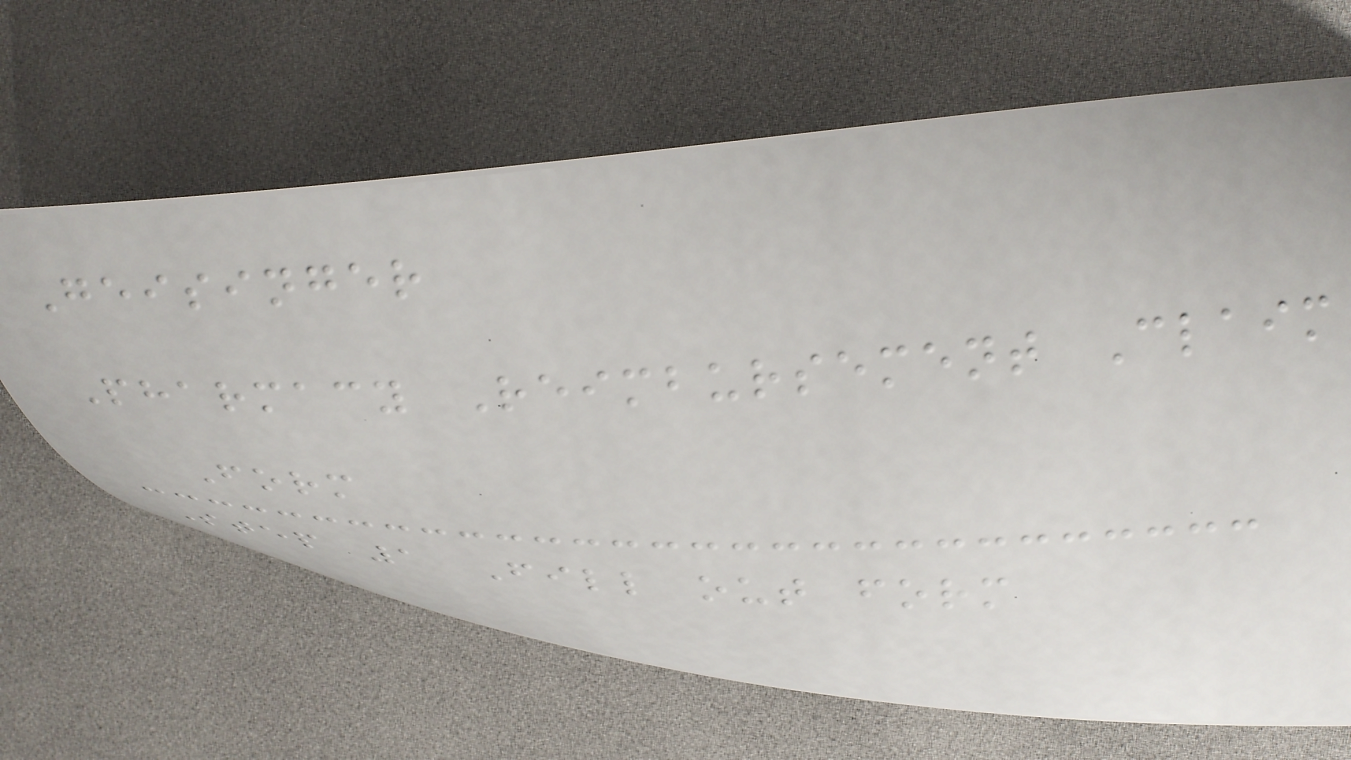Geisinger
Pharmacy Reimbursement Claim
Form
Step 1 Fill out form
